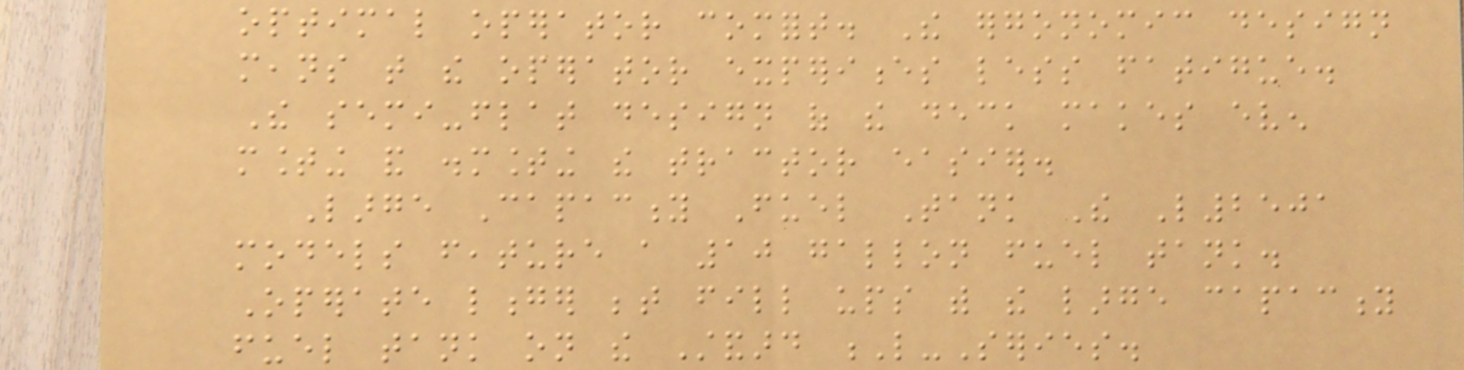optimal operator comfort. The ergonomic design
means that the operator experiences less fatigue.
The semi-flat design of the deck makes even
mounting and dismounting the tractor easier.
Large Capacity Fuel Tank The L2501
models feature a 10 gallon fuel tank.
Operate longer between fill ups with the large capacity
fuel tank on the Standard L-Series.
